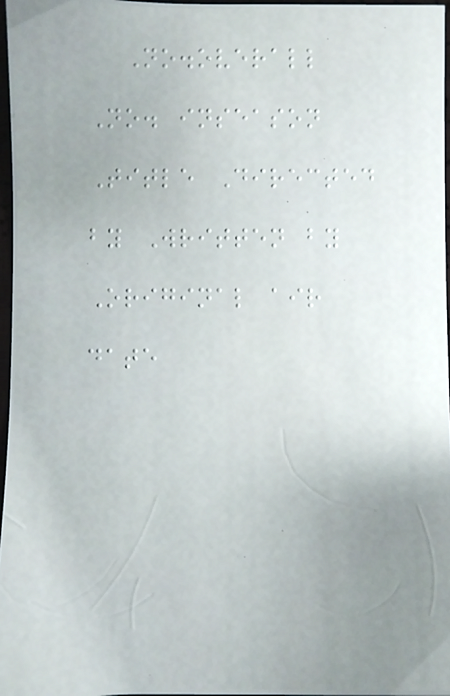No.overall
No. inseason
Title Directed
by Written by
Original air
date
